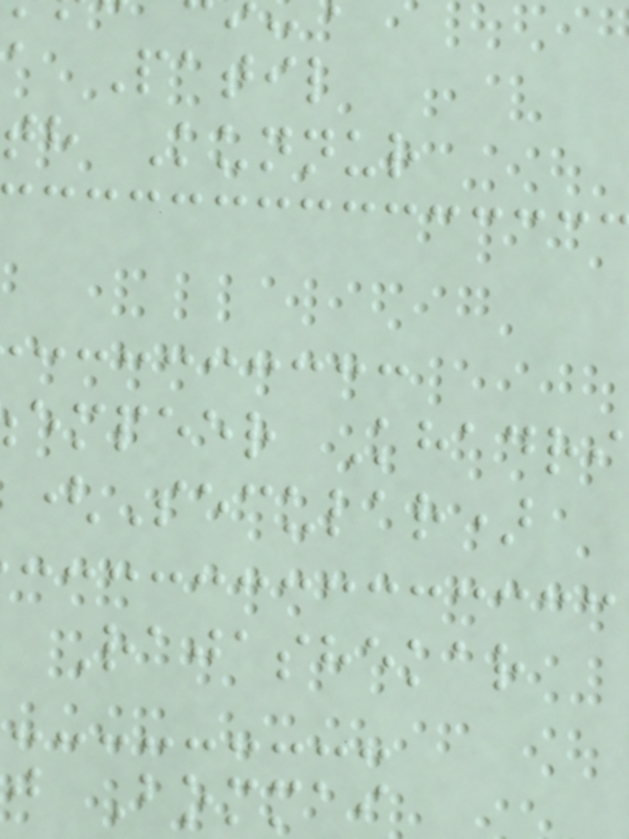a Patil
th Kunnur
empeer Khadri
(Secular)
Rajashekar
j Bommai
